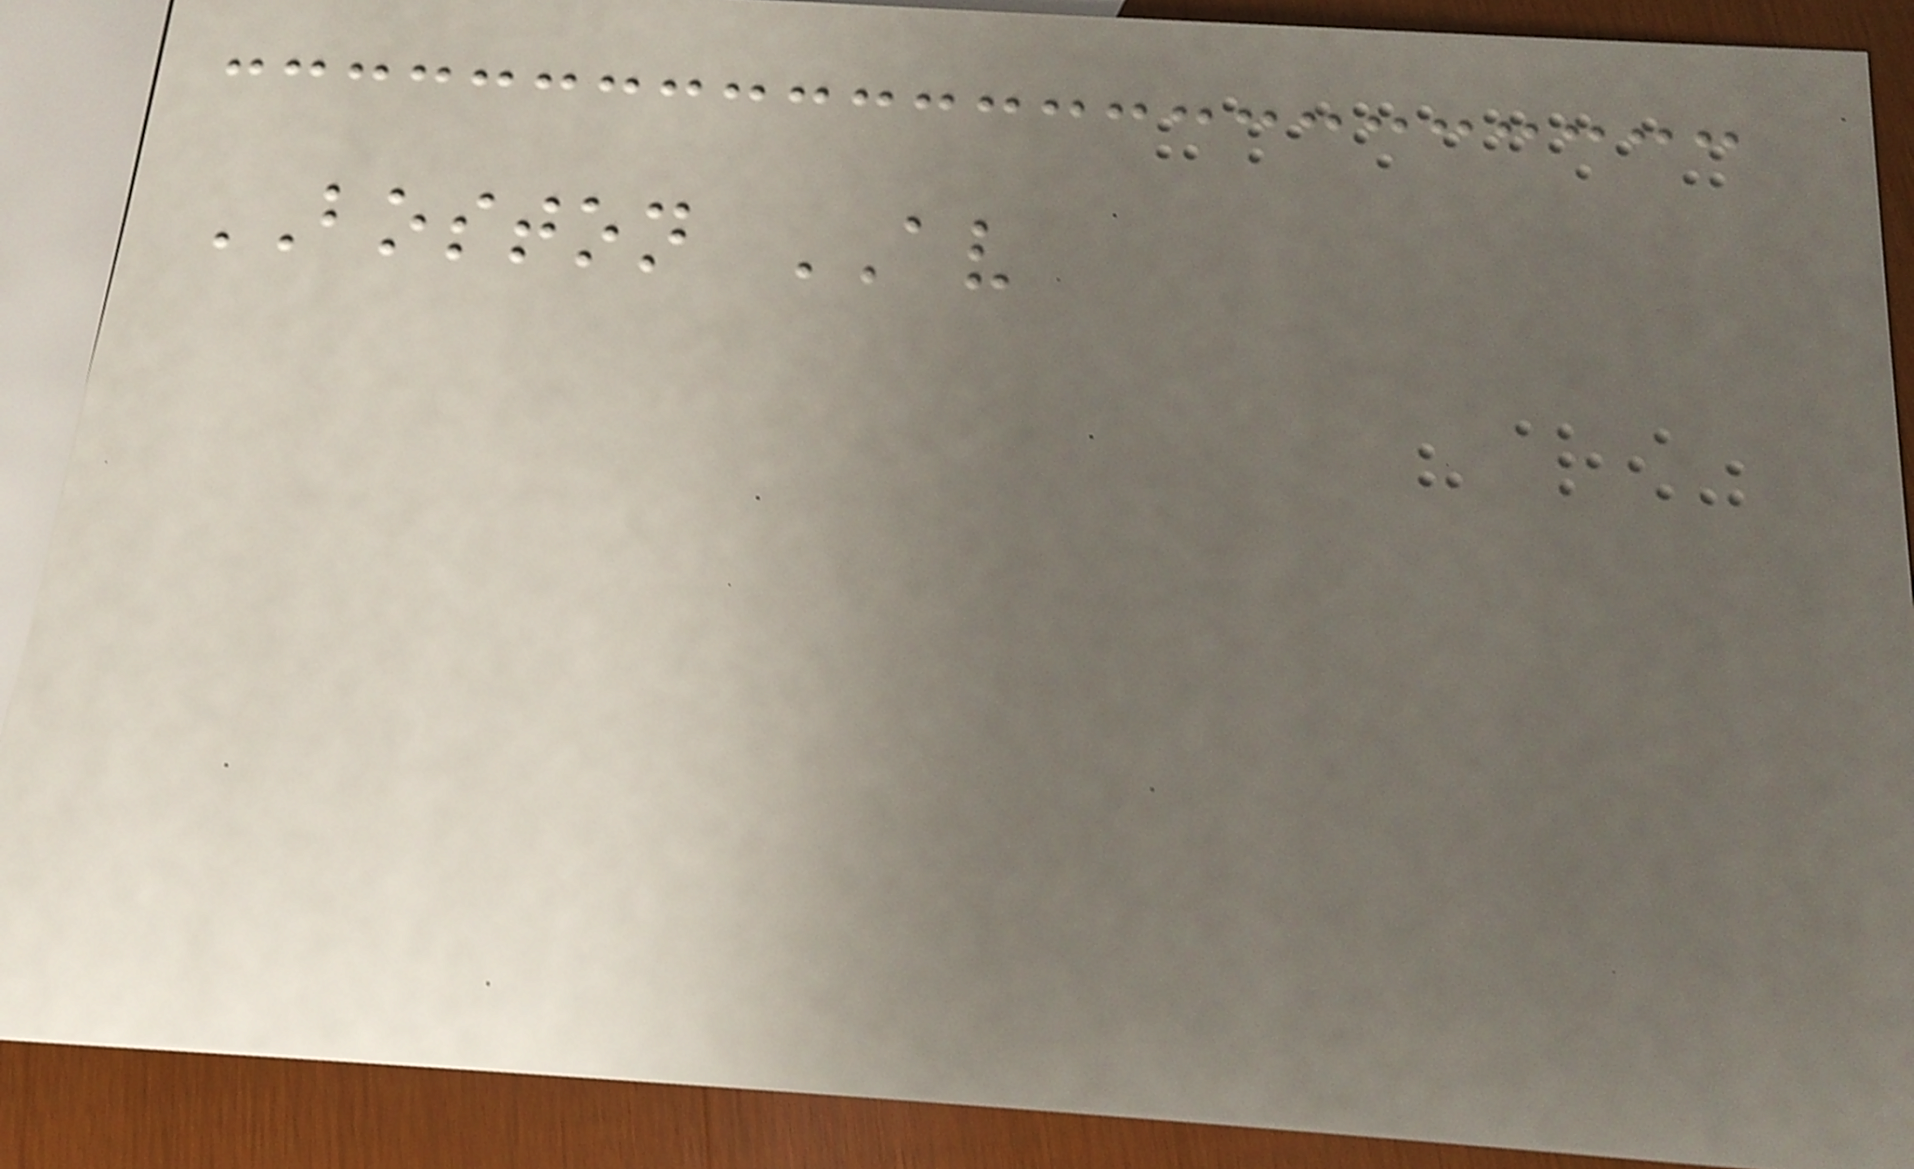BOSTON AV
